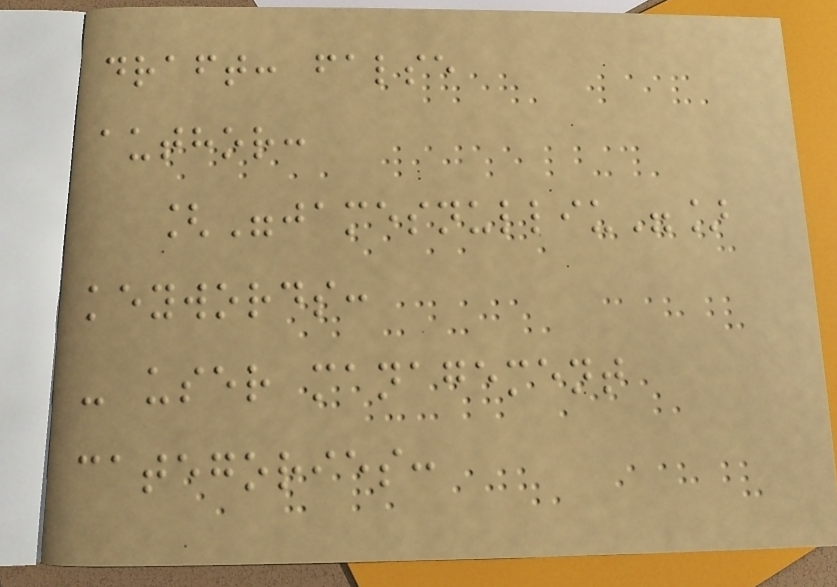draft: false
author:
["jamesnulliu"]
keywords:
- user management
categories:
